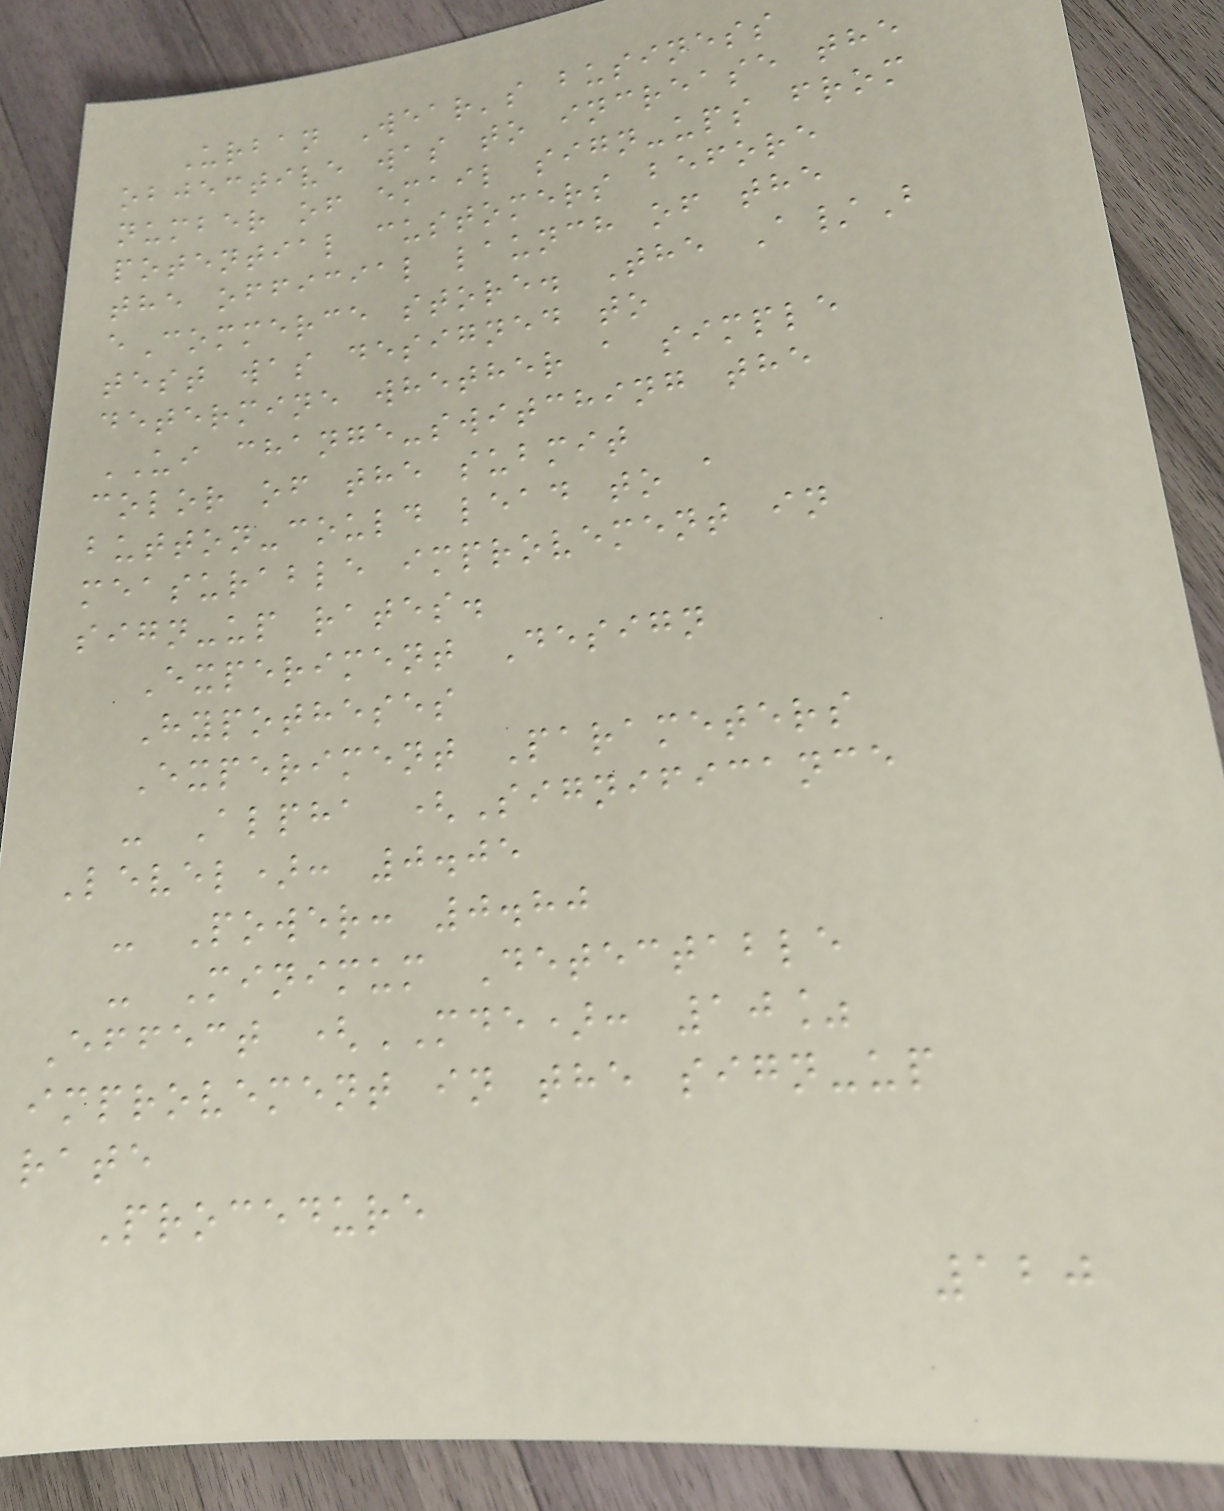Urban Wear's business
objective was to increase the
number of email sign-ups from
potential customers before
the official launch of the
eCommerce store. The A/B
test was designed to
determine whether a simple
UI change-switching the
color of the submit
button-could lead to a
measurable improvement in
sign-up rates.
Experiment Design
Hypotheses
Experiment Parameters
- Alpha (Significance
Level): 0.05
- Power: 0.80
- Minimum Detectable
Effect (MDE): 10%
improvement in the sign-up
rate
Procedure
120
